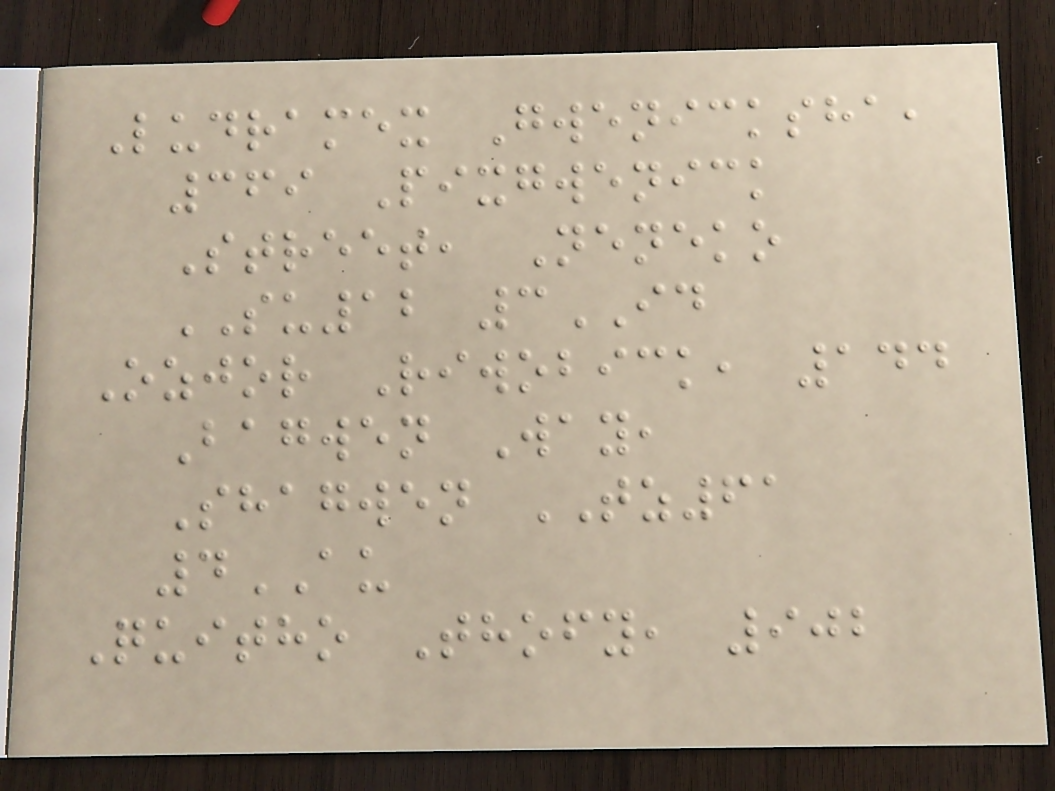Ludramex Gwenicksha,
369 Pixgwenick
Street, Neneko
SU12 3ID
Ozjor Riwobick, 144
Bagwen Way,
Shagwen TZ61
4AU
Quitho Thofy, 902
